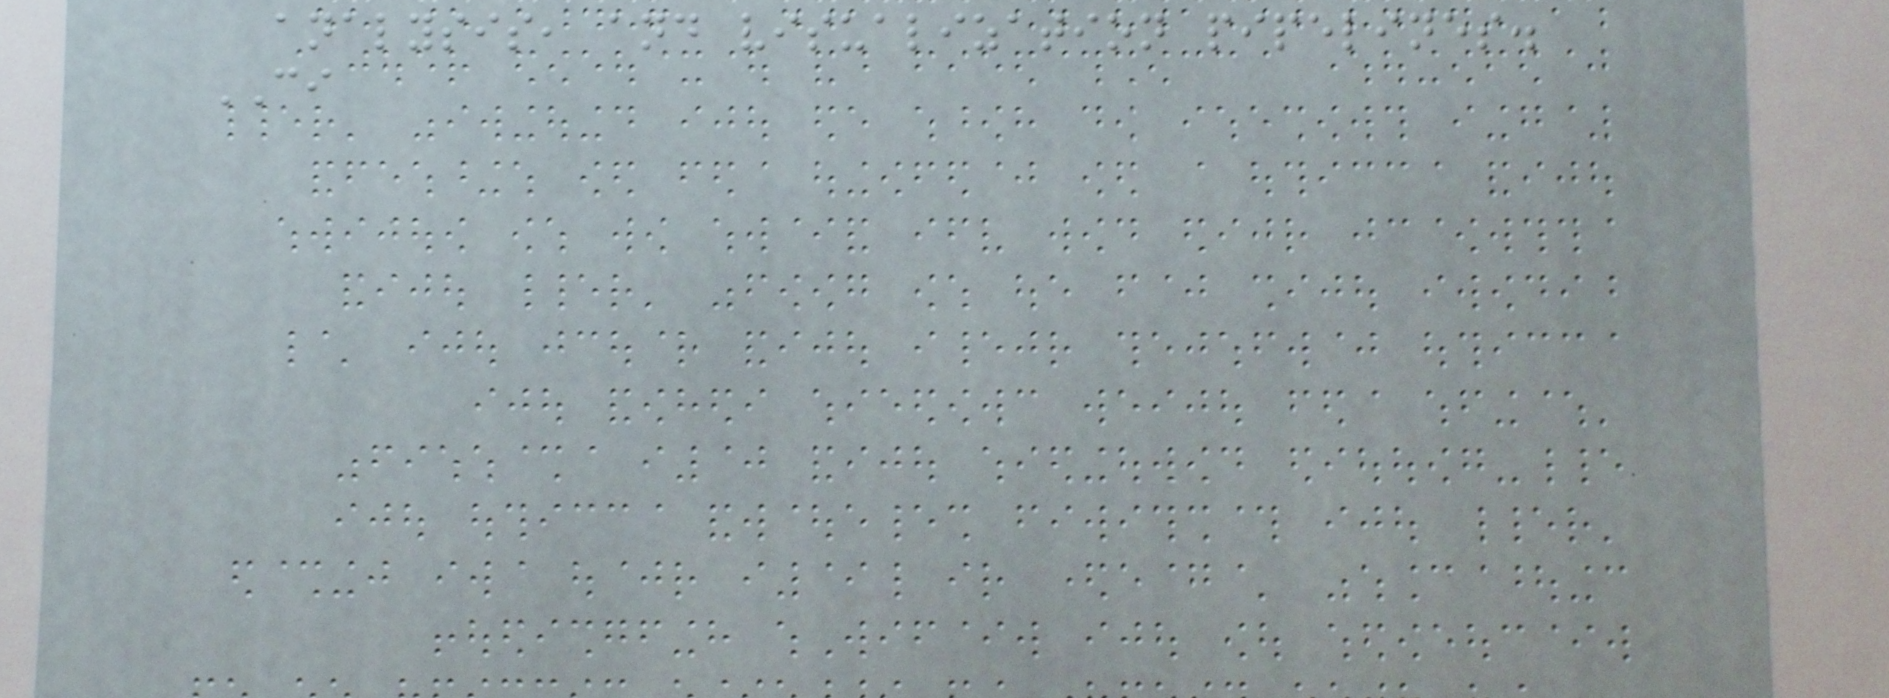analysis, and visualization pipelines.
CI
